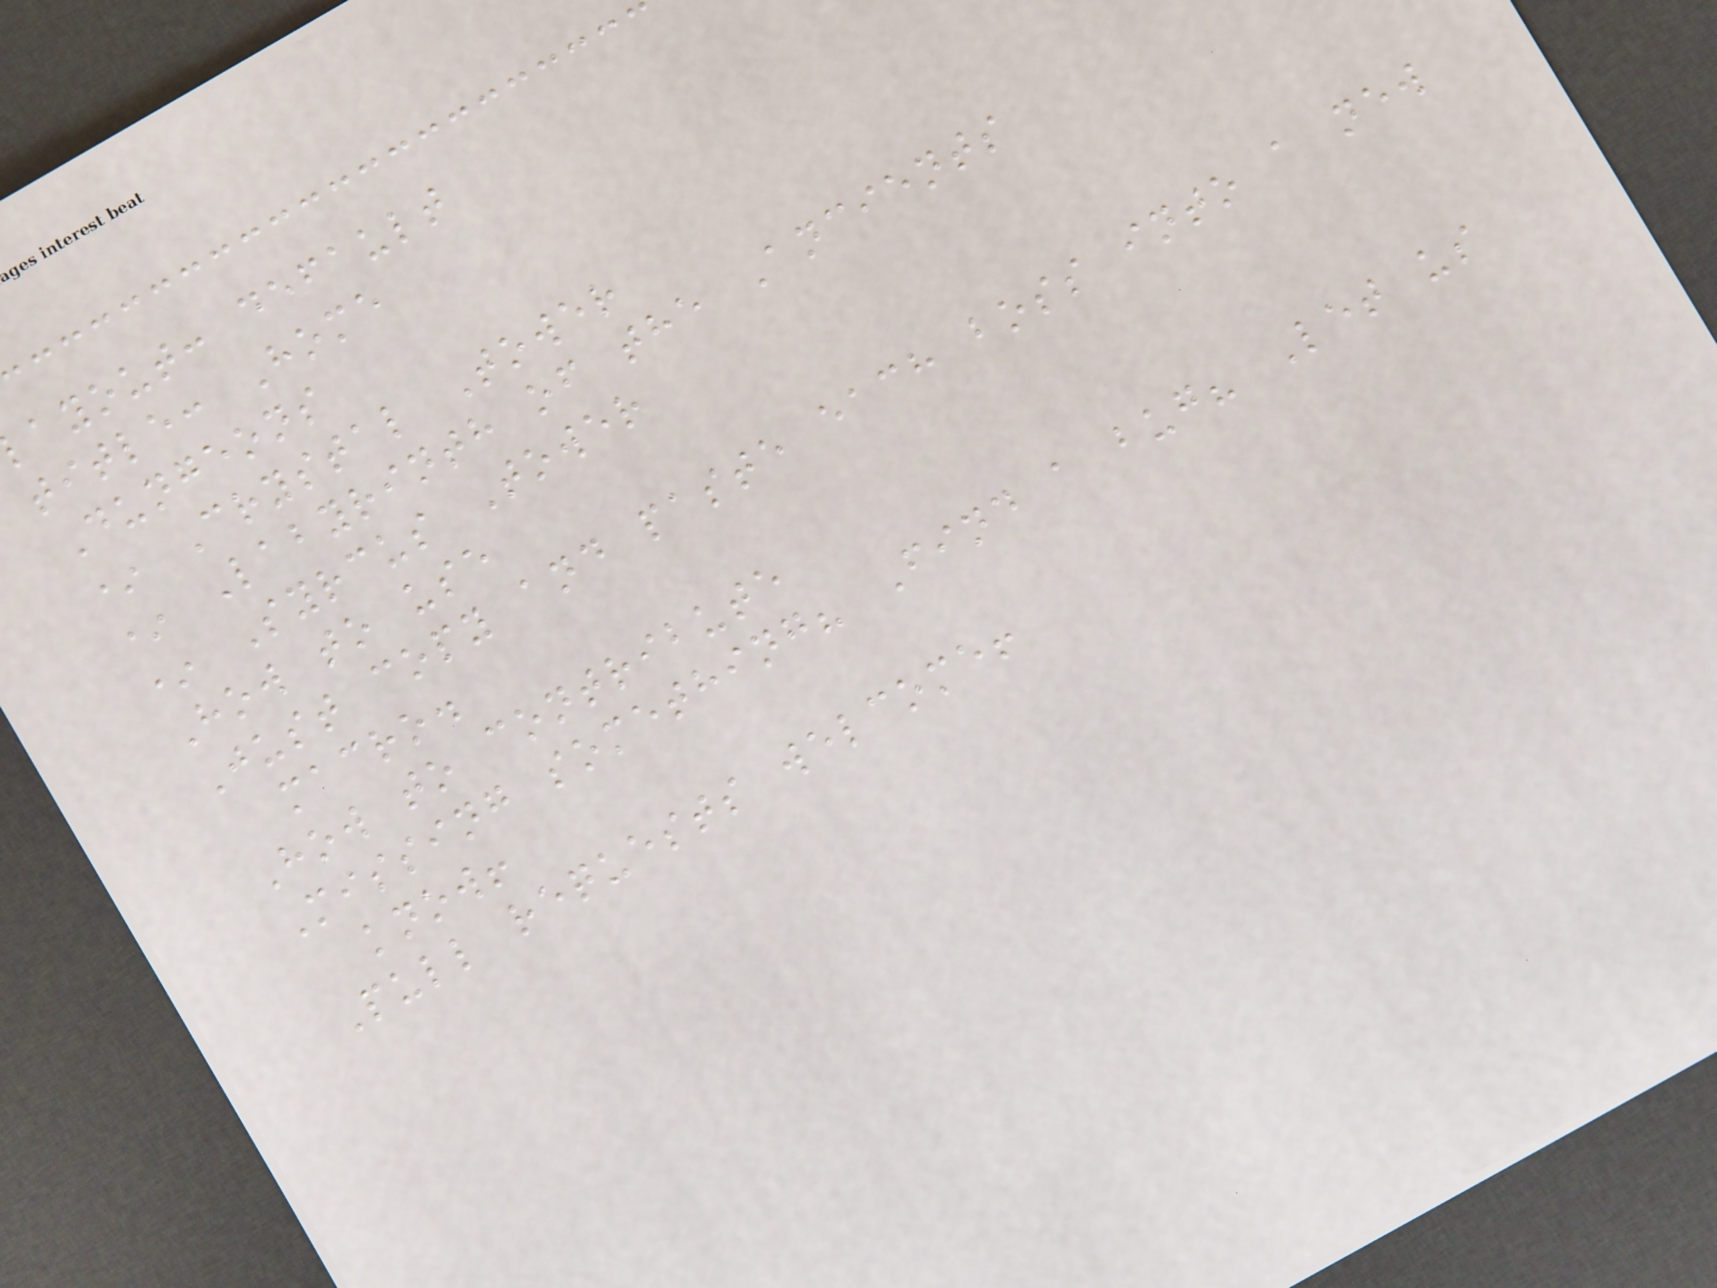ayout: default
title: Home
Dungeons
* Crystal Tower
* Labyrinth of the Ancients
* Syrcus Tower
How to use
Just copy and paste each boss into a new
macro.
How to contribute
Missing something? Find a bug? Let us
know!
Pull requests welcome!
